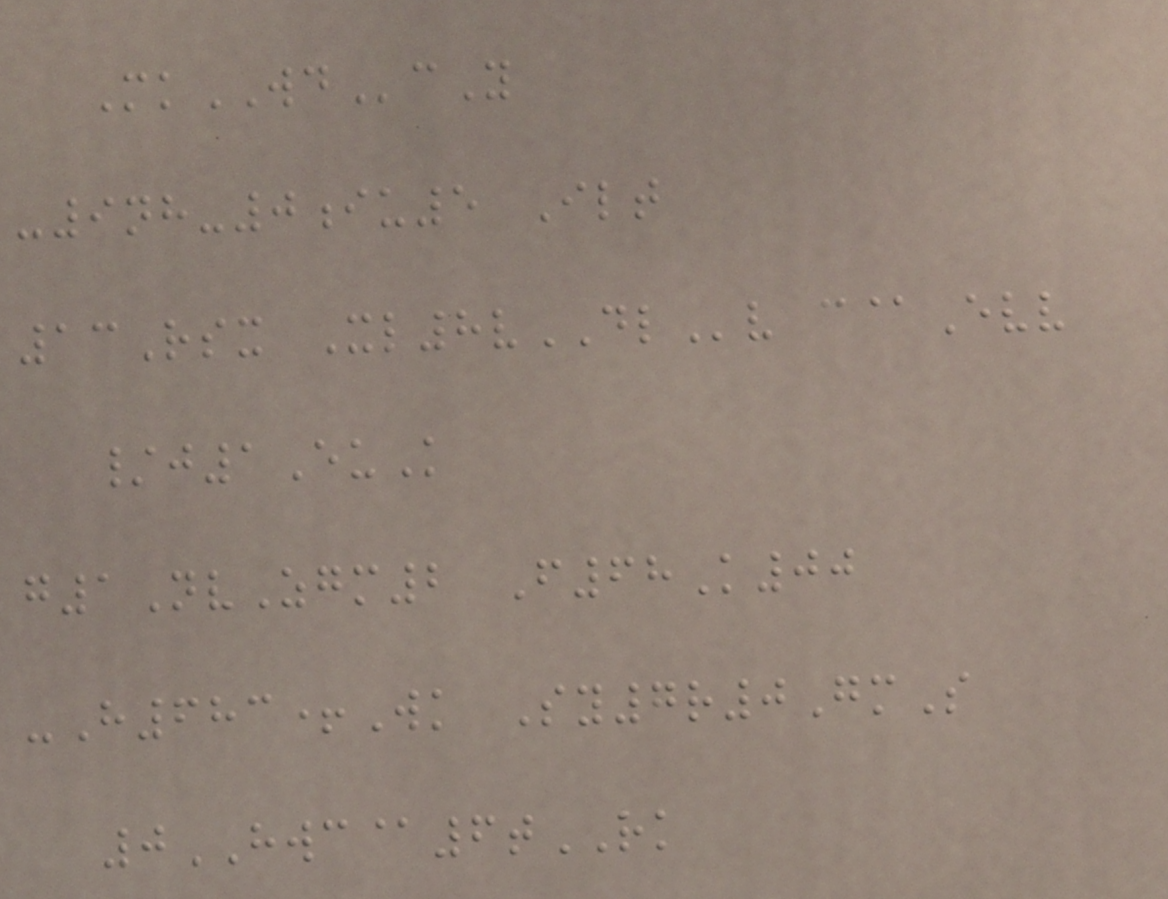MkWDcY
-9nh-0iu5 Ilt
13Rsx Xl8vDLv c@Evv
/j1EuK
g1NvZgm2 F68K00
-H683+Wk Sy7r0GmS
0HWC@6tRK
